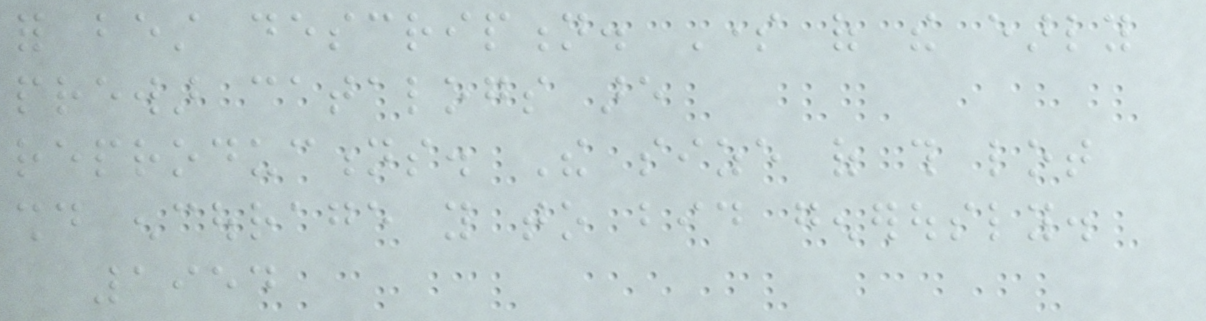for best description. Some of the early
prewar catalogs are
reproductions. The size of this lot
should encourage you to bid generously.
1954
